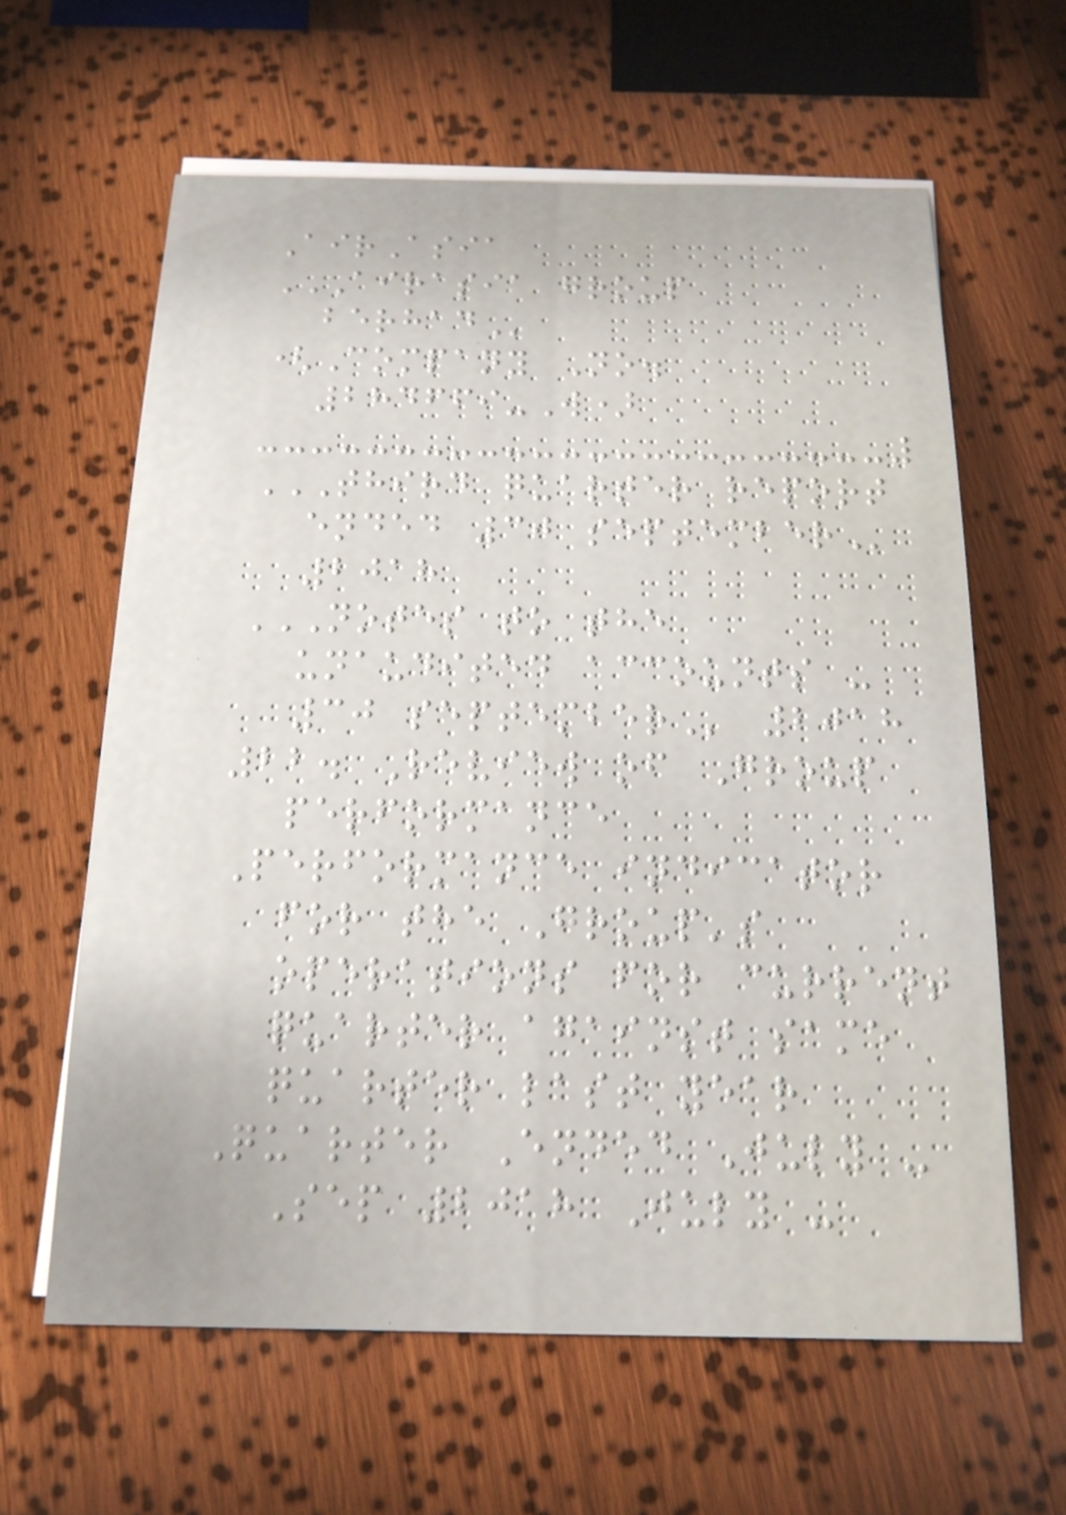AirAsia
AIRASIA GROUP
BERHAD
(Company No.
284669-W)
THIRD QUARTER REPORT
ENDED 30 SEPTEMBER
2018
NOTES TO THE
UNAUDITED ACCOUNTS -
30 SEPTEMBER 2018
22. Review of Group
performance
Performance indicator
for the Group's
operations for current
quarter against same
quarter last year
Quarter Ended July -
Sep 2018 July -
